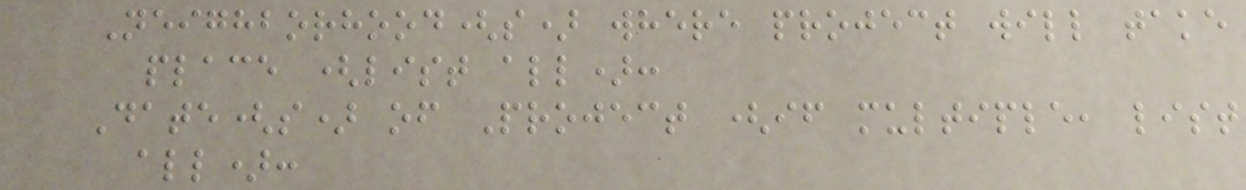Neighborhood(s) where project will take
place (list all):
Date(s) of Project (if multiple, list
all):
